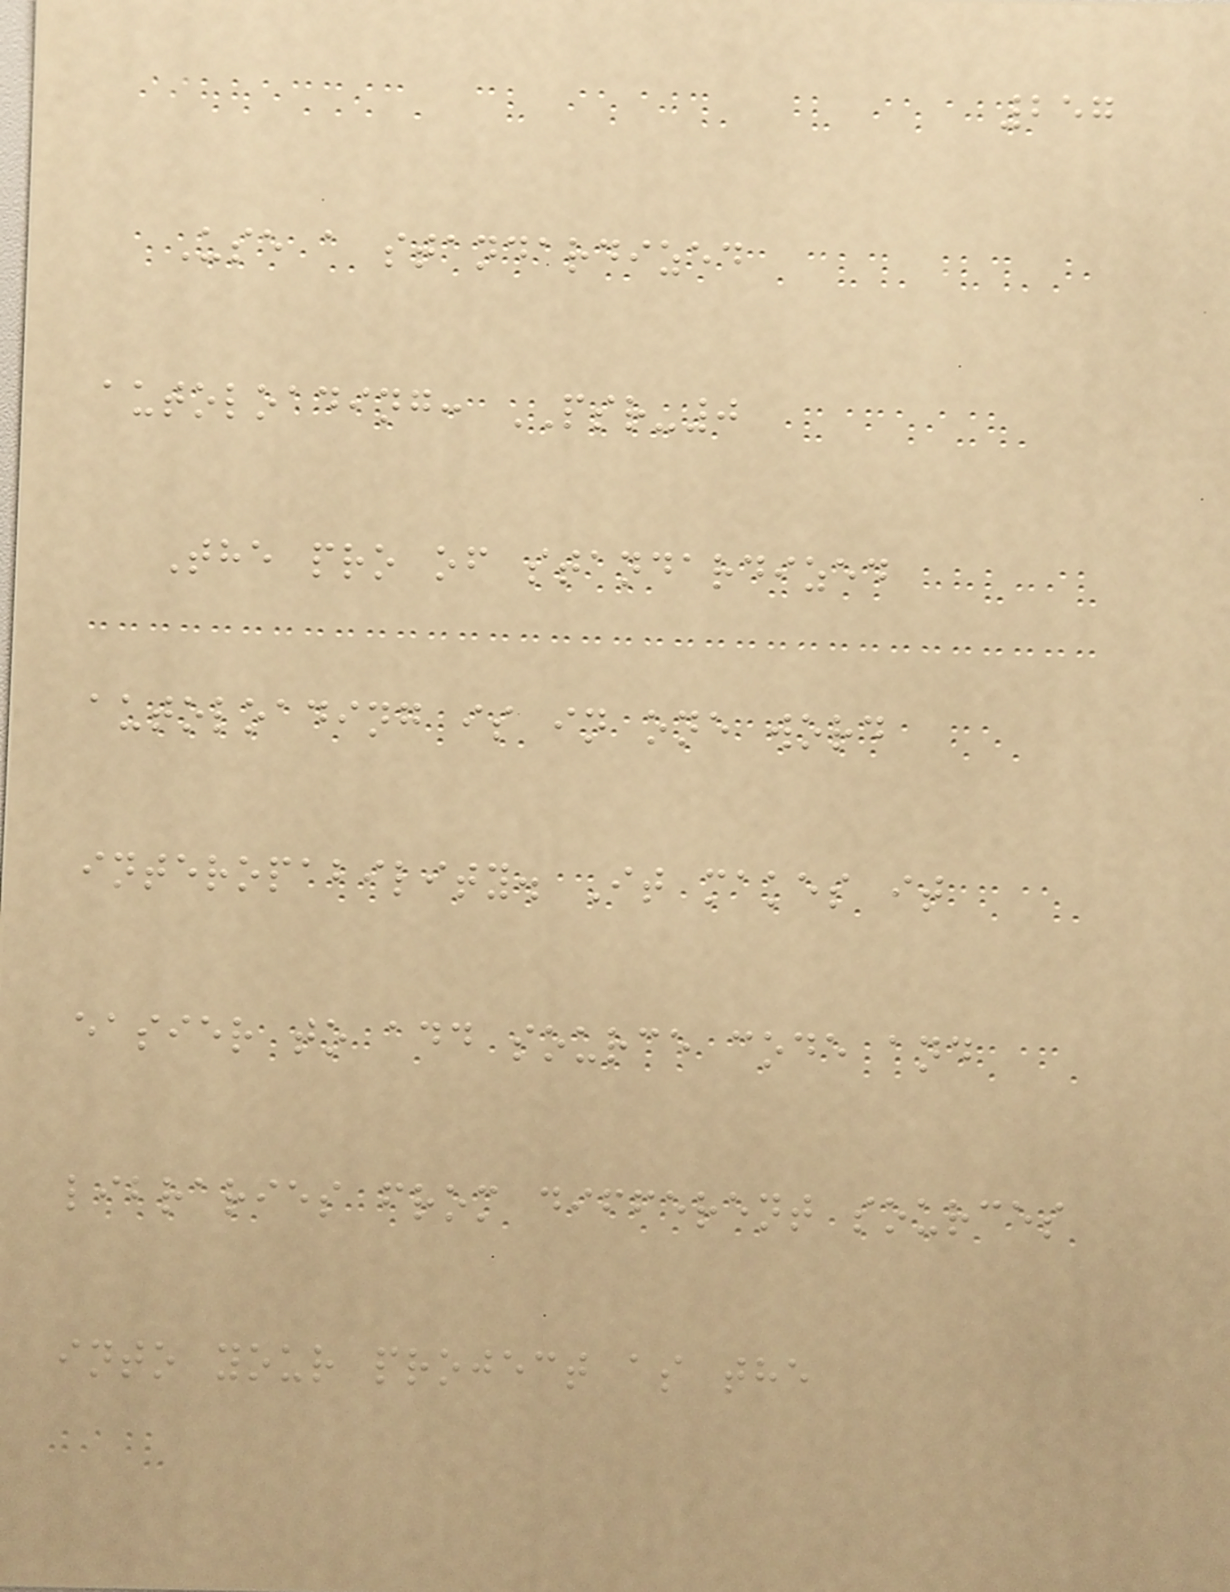257
Use a standardized
autoloading: PSR-0
The pro of standardized
autoloading is in one word
interopability. It makes it
easier to add source code and
libraries from different sources
into your project as the
